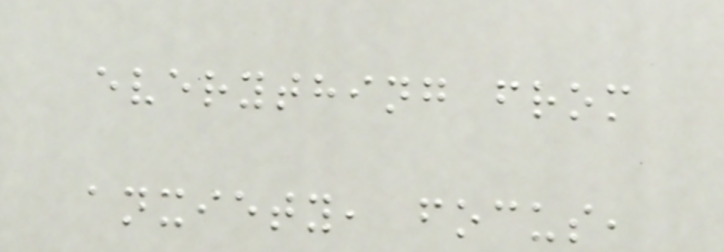everything from
anxiety, focus,
